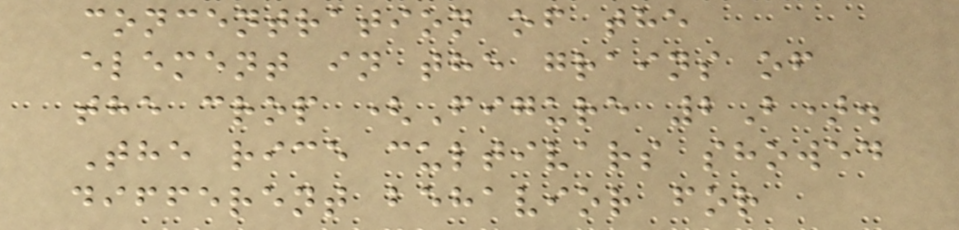concentration of the
element in the grains of
the crop (Figure 2B).
The rice cultivars showed
different behavior for
